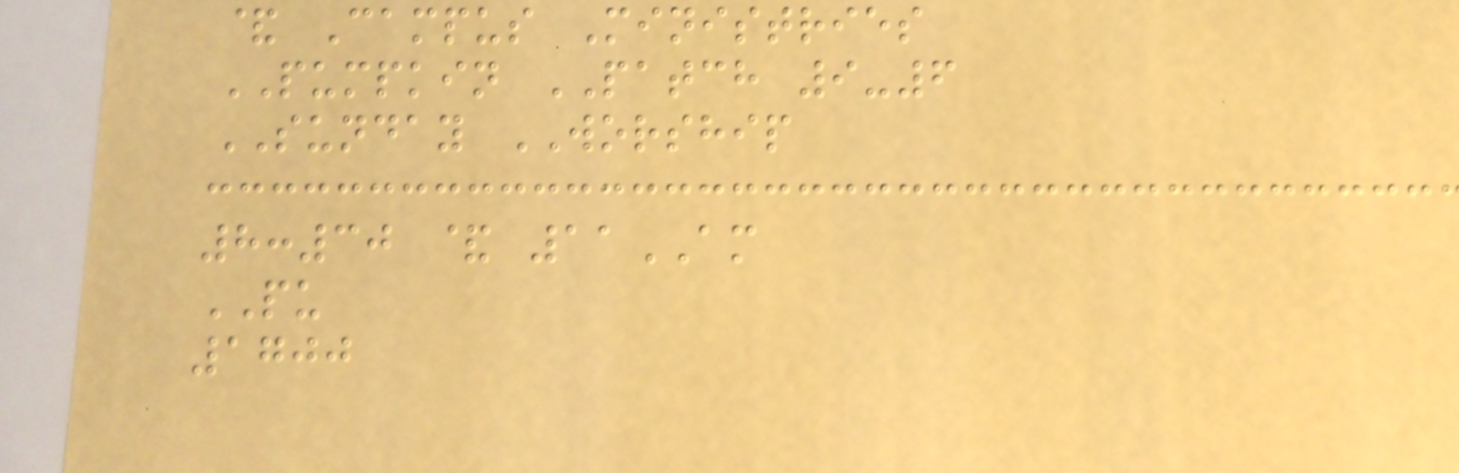& Campus Ministries
PUMPKIN PATCH 9-6
SUNDAY WORSHIP
8:30 & 11AM
PU
1700
